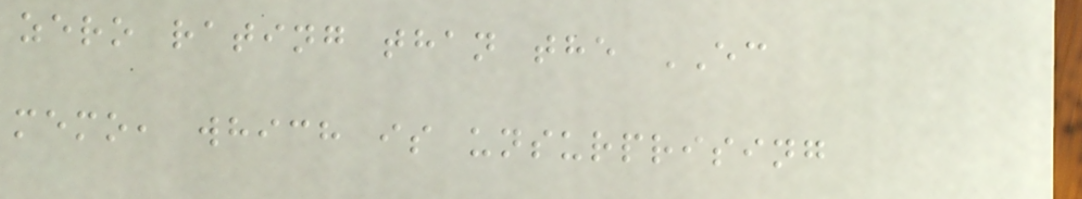zero rating than the EC
memo, which is unsurprising
